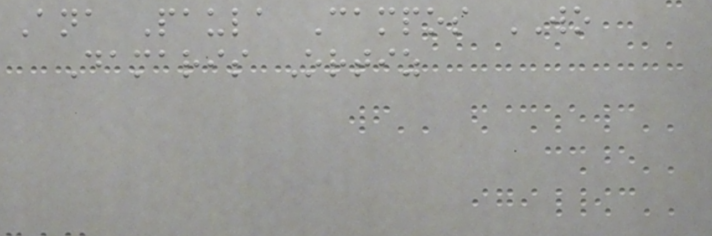Ana Paula Campos WO
Damaris Ortiz
